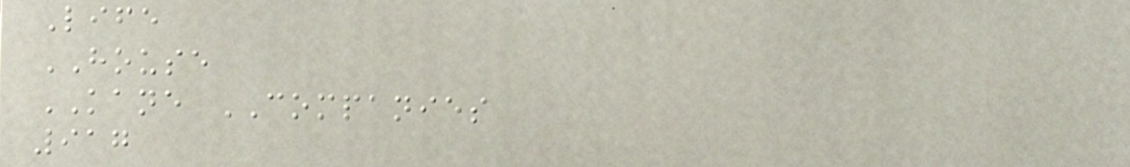Life
HOUSE
KANE COMPANIES
917
